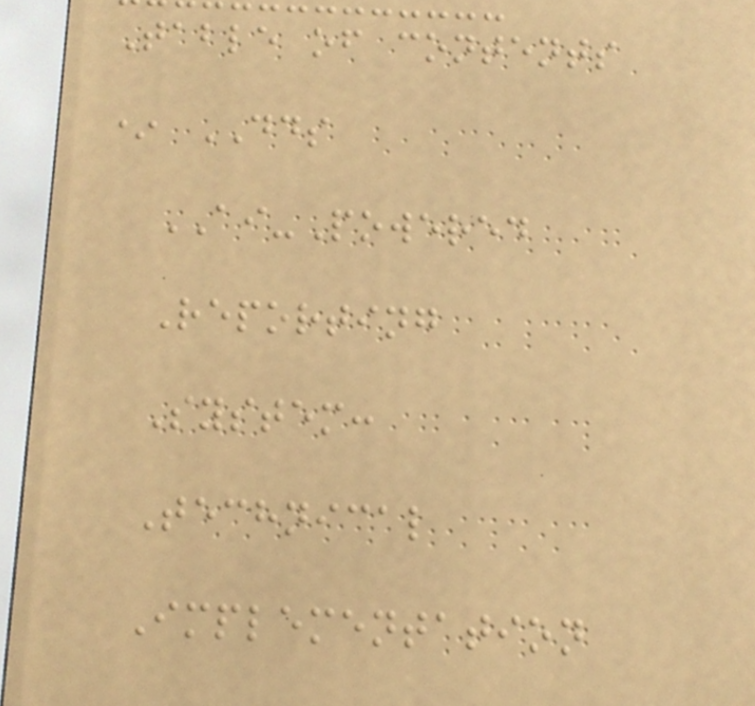Table of contents
* DDS
AI-Powered
Reporting
System:
Technical
Implementation
